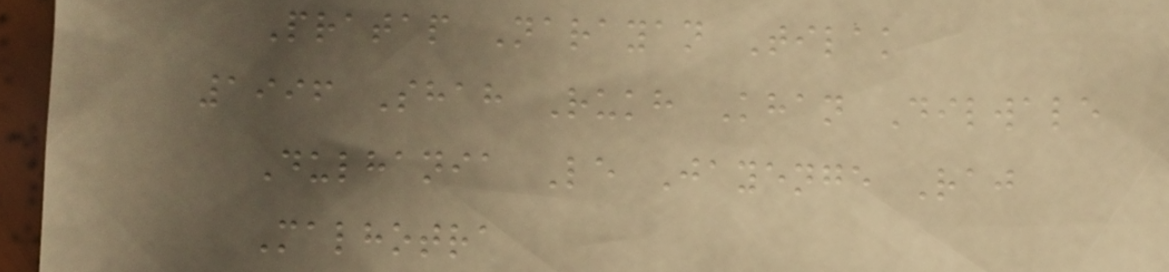Pratap Narayan Tilak
1996 Shah Rukh Khan Dilwale
Dulhania Le Jayenge Raj
Malhotra
